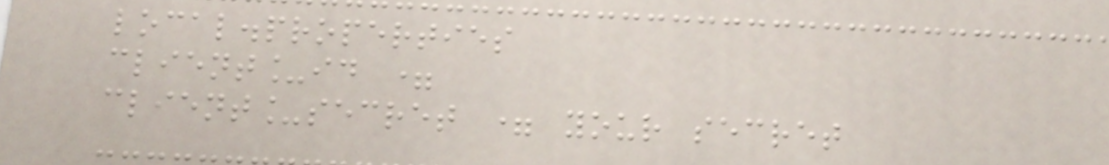local.properties
client_id =
client_secret = your secret
